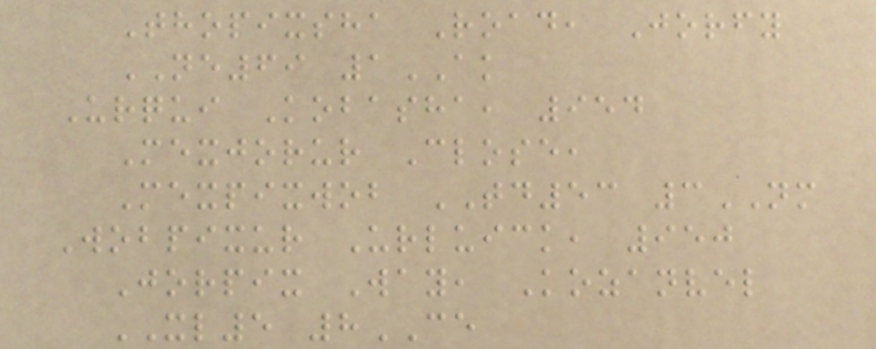Thopixsha Road, Jorfy
NE69 1AK
Urqui Kobasha, 954
Mexjorur Close,
Mexpixwob TD53 3NM
Wobpixur Urluick, 950
Jorpix Way, Kozanvel
XL5 8CE
